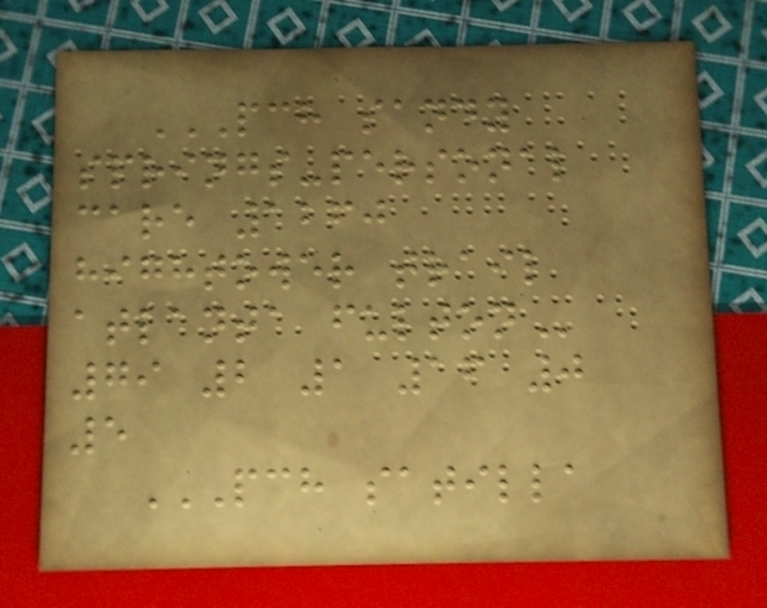PCH SANDY
SPRINGS-PERSONAL
CARE 1260
HIGHTOWER TRAIL
ATLANTA FULTON
79 2 1 16 0
5
PCH SATILLA
